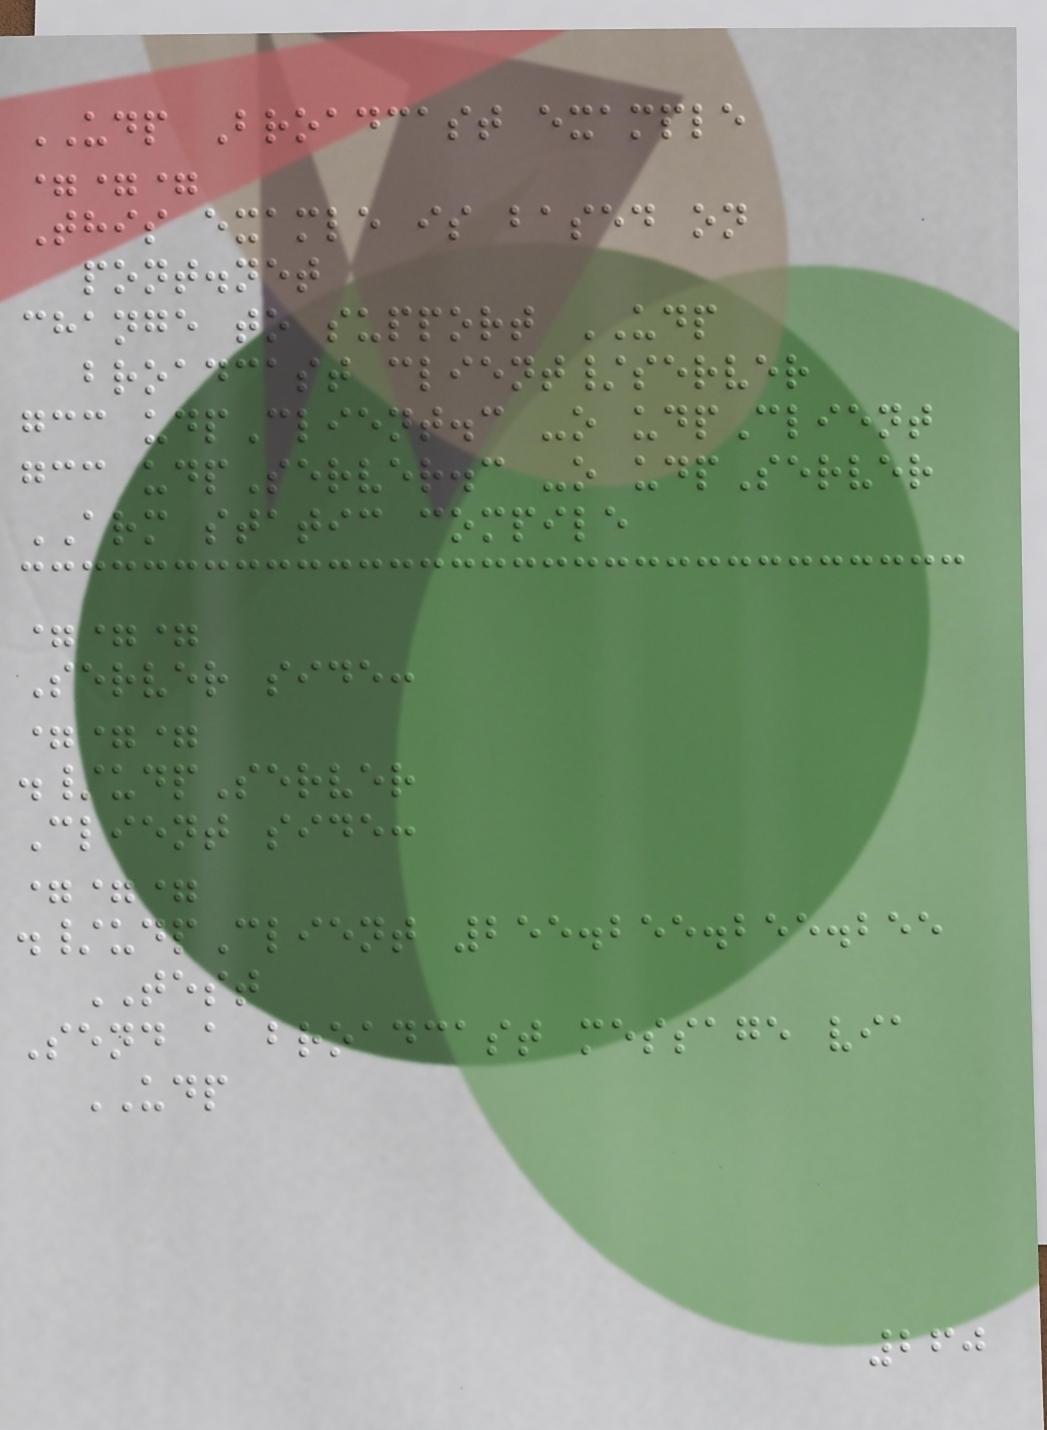UDP Broadcast example
===
This examle is based on
pont.net
change to support UDP
broadcast client/server
gcc udpClient.c -o udpClient
gcc udpServer.c -o udpServer
ARM static compile
===
Server side:
===
./udpServer
Client side:
===
./udpClient 255.255.255.255
TEST
Send a broadcast message via
UDP
260
